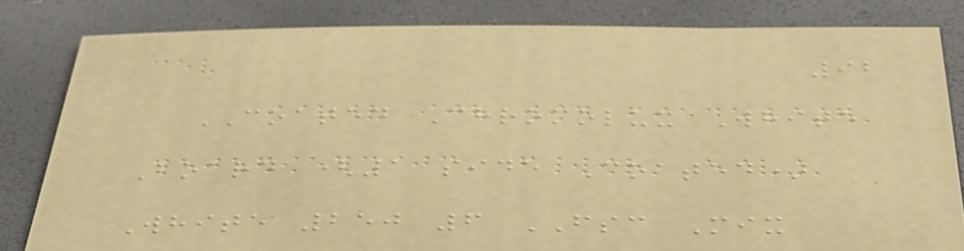92
COATED Chromolux White
Board (1 side Coated)
White 250 6 FSC Mix
